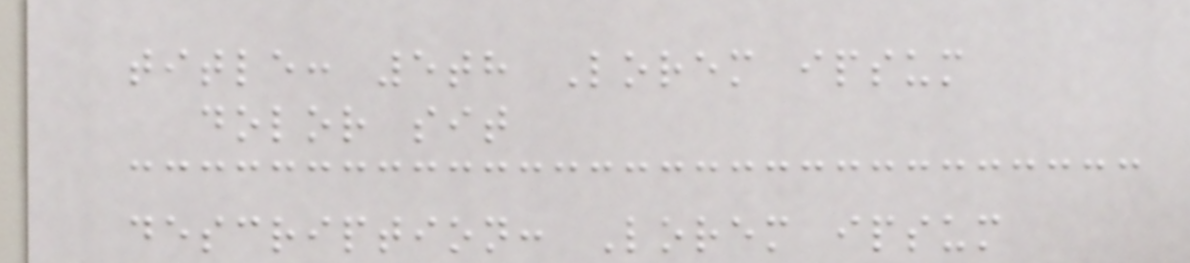title: 5th Lorem ipsum
dolor sit
description: Lorem ipsum
